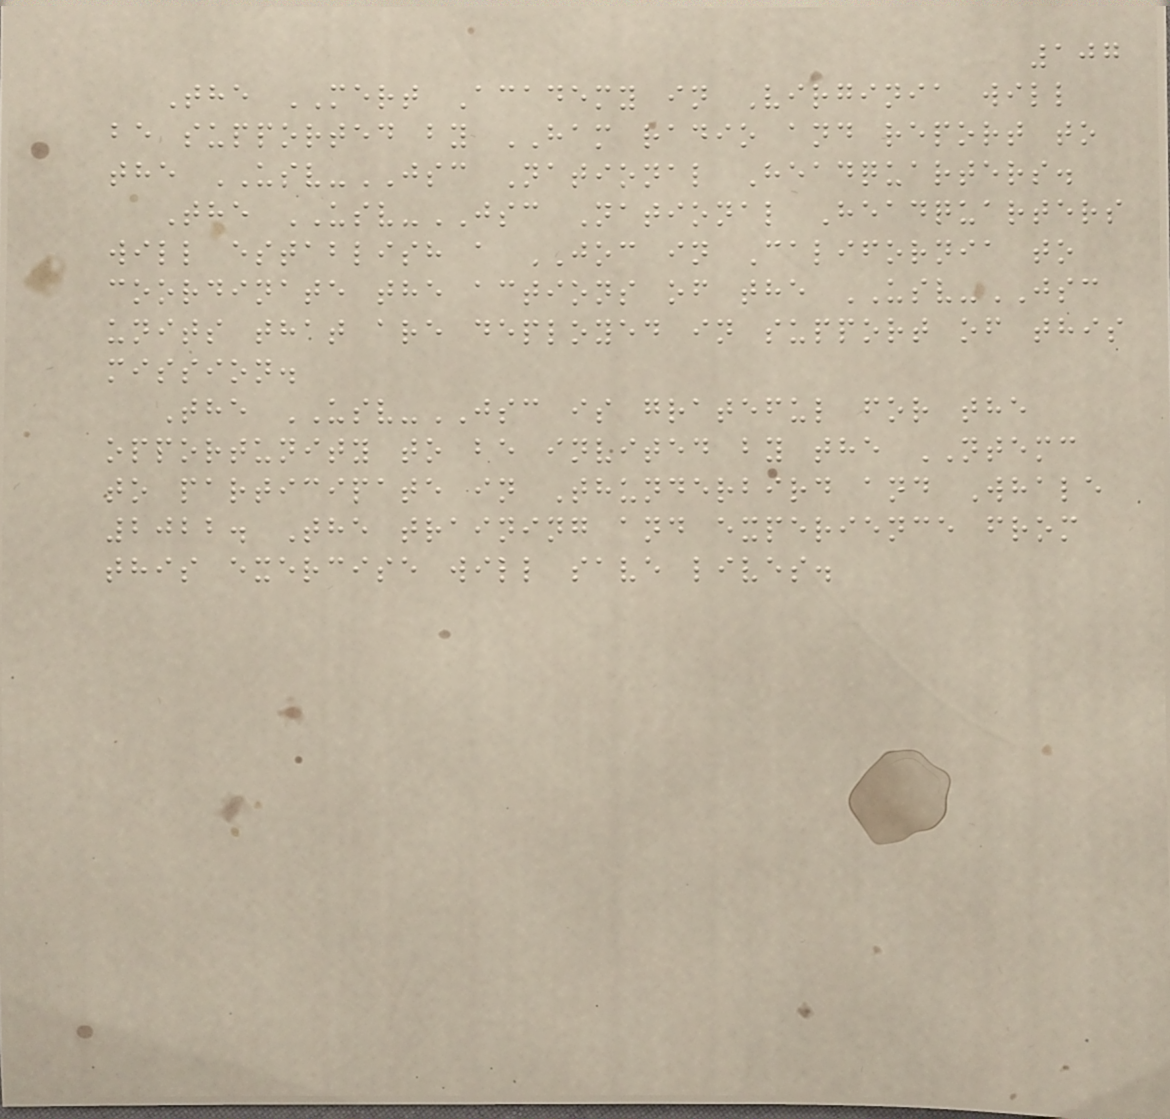107
The MERT Academy in Virginia will
be supported by HAM radio and report to
the USV-JSC National Headquarters.
The USV-JSC National Headquarters
will establish a JOC in California to
coordinate the actions of the USV-JSC
units that are deployed in support of this
mission.
The USV-JSC is grateful for the
opportunity to be invited by the NTEMC
to participate in Thunderbird and Whale
2022. The training and experience from
this exercise will save lives.
